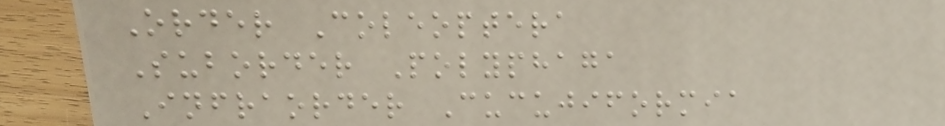Order Coleoptera
Suborder Polyphaga
Infraorder Cucujiformia
